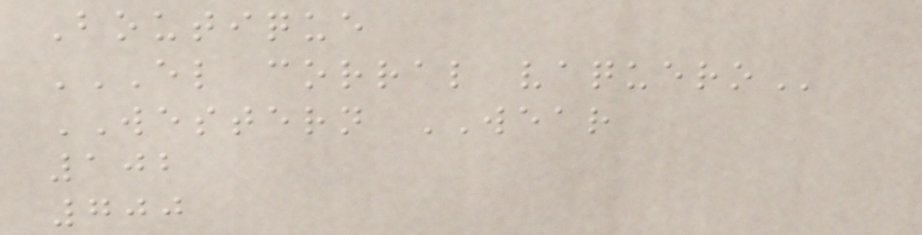Boutique
EL CORRAL VAQUERO
WESTERN WEAR
102
700
